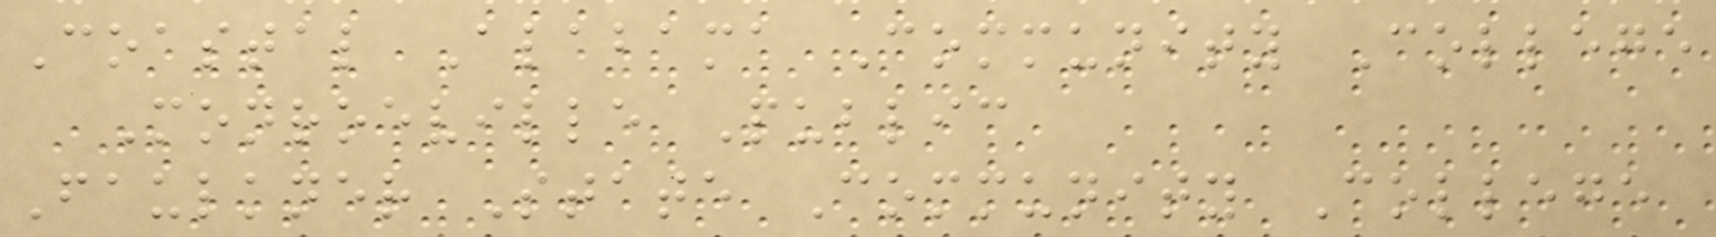Coastal Alabama Community College
Monroeville Public
Faulkner State Community College
